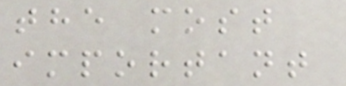the most
important
